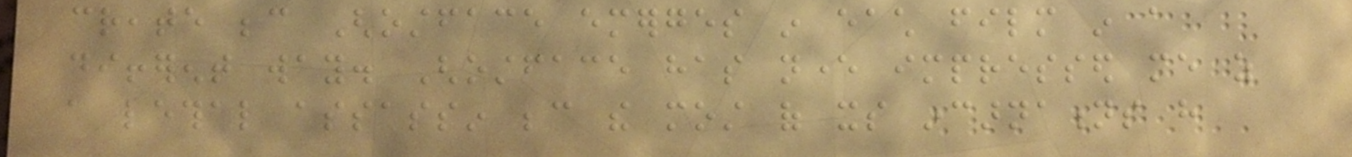create because Ghostface emerges in each film in a
different way. Ghostface has never impressed me as
a lethal assassin because the most of its incarnations have
